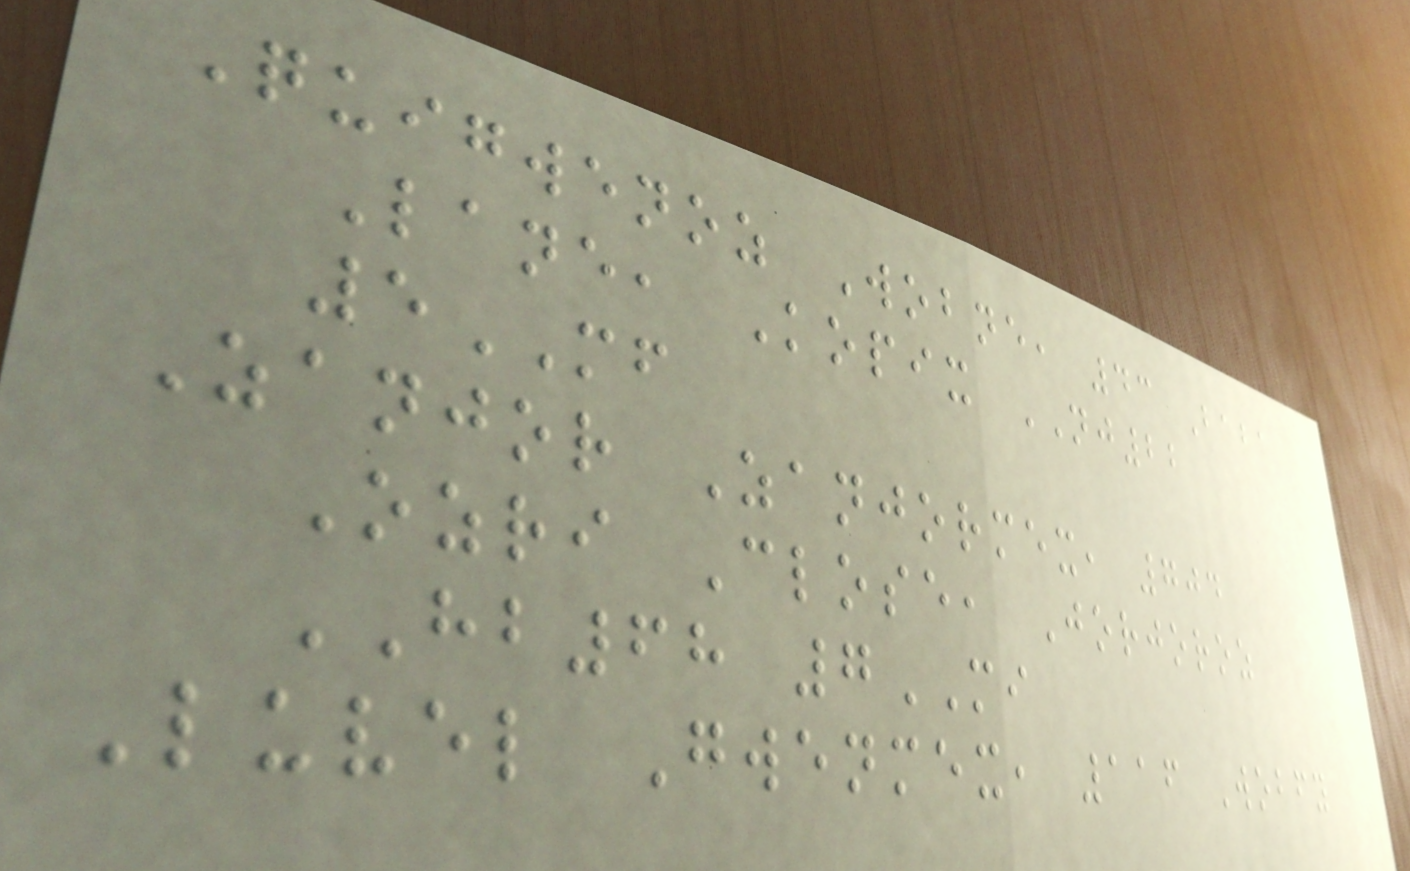Quigwenoz Wobne, 43 Baba
Lane, Kopix NJ22
5MF
Zanjor Zanjormex, 704
Ozri Close, Jorjoroz
HB68 7MI
Luvel Gwenmex, 116 Wobfy
